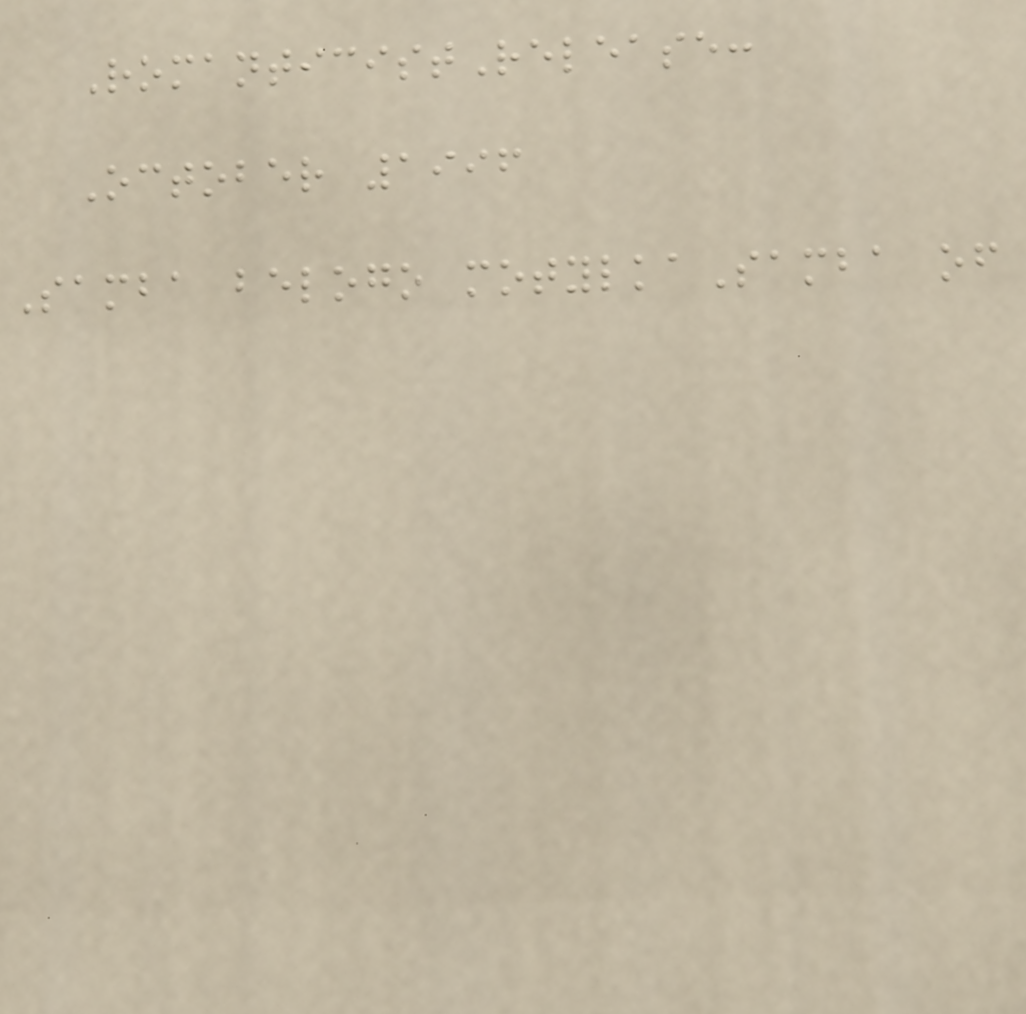RomanticistRelease:
October 1996
Samba belogo motylkaSamba of
